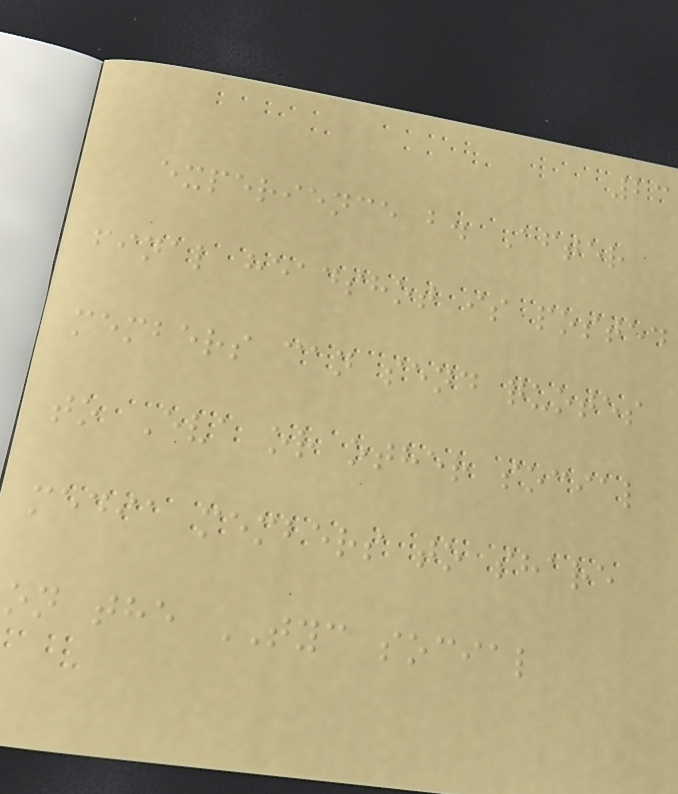23
experience b. After
final headshot is posted
members can send quotes
to Eva or other social
media members to share
on the TYC social
